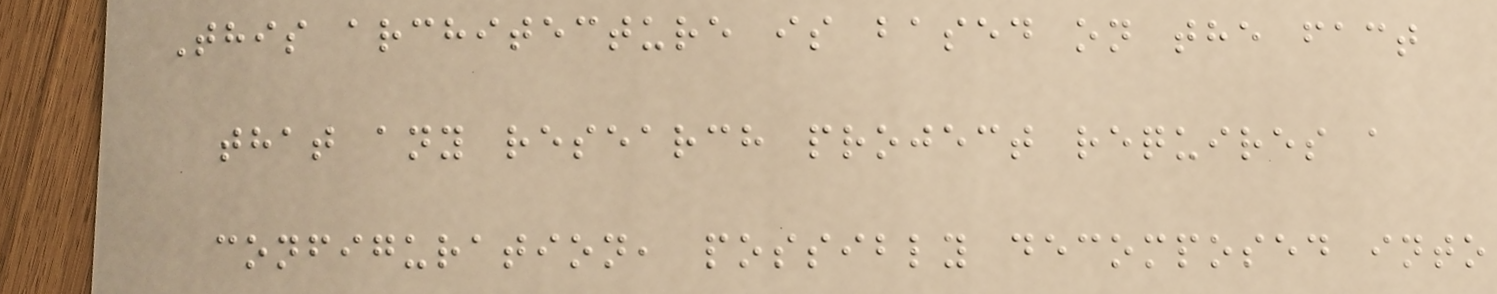This architecture is based on the fact
that any research project requires a
configuration, possibly decomposed into
